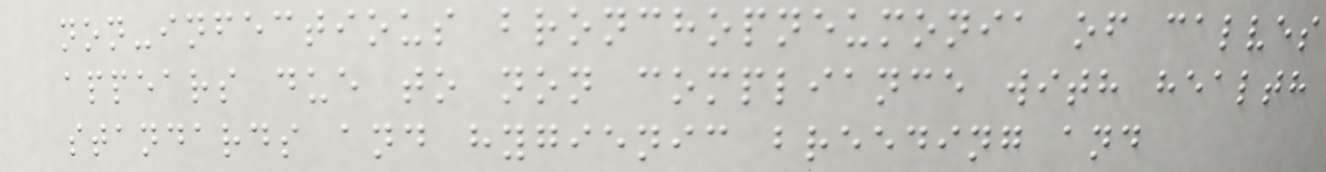non-infectious bronchopneumonia of calves
appears due to non compliance with health
standards and hygienic breeding and
